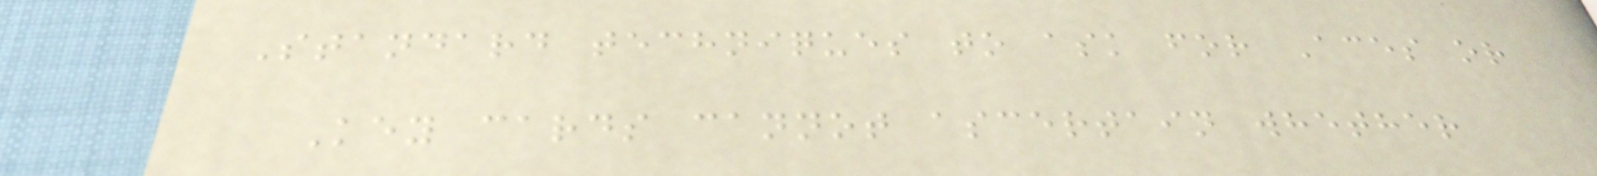Standard techniques to ask for Aces or
Key cards cannot ascertain whether
